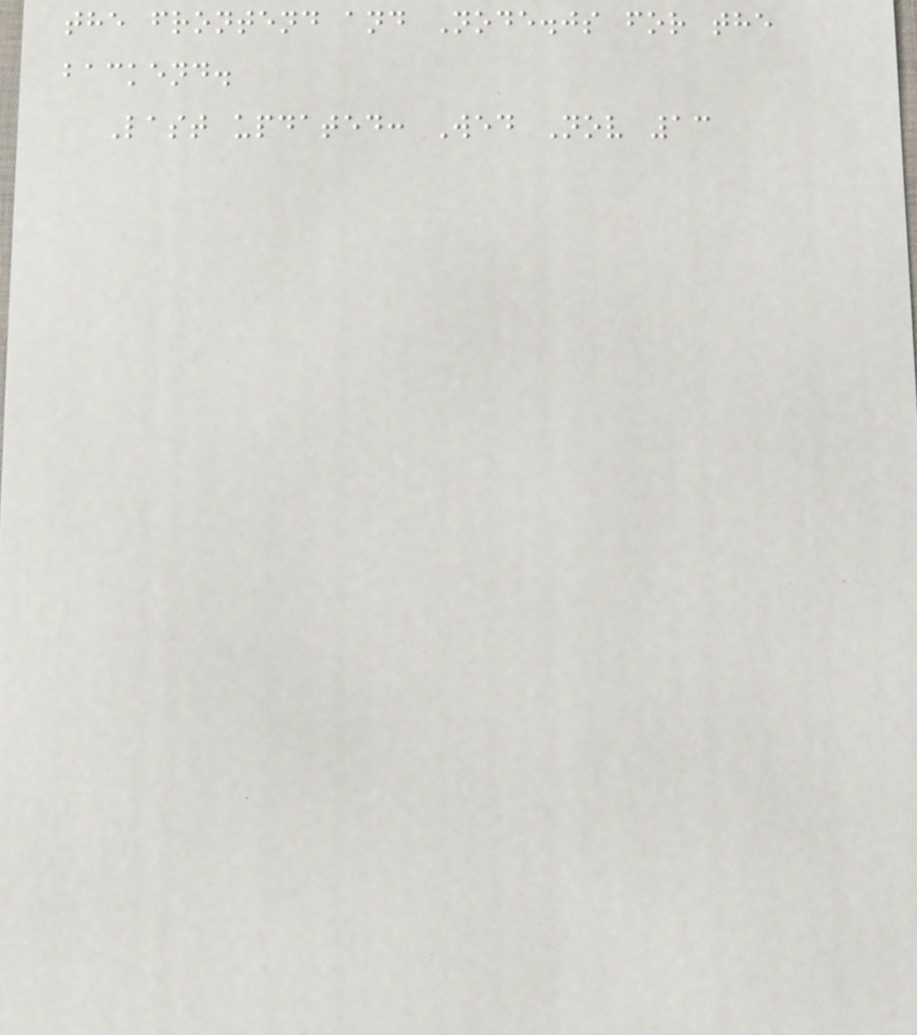the frontend and Node.js for the
backend.
Last updated: Wed Nov 13
